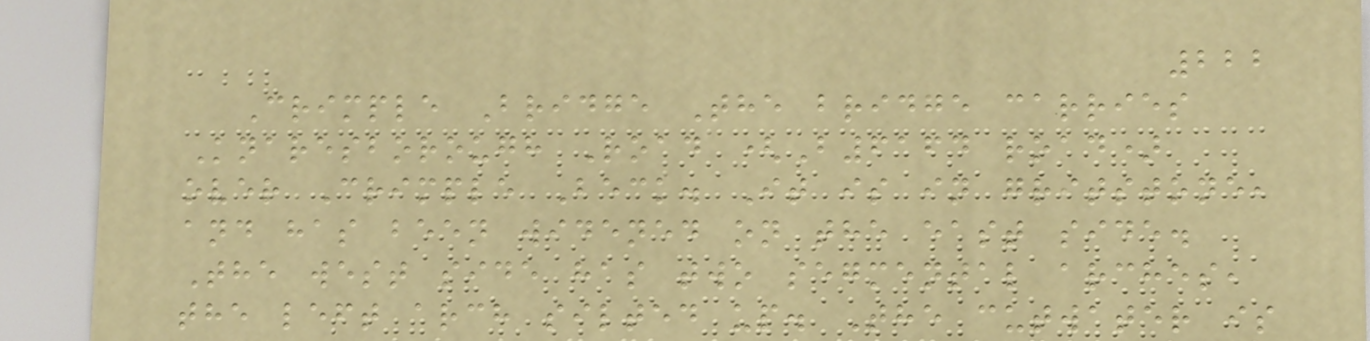222
Crimple Bridge The bridge carries
Knaresborough Road (B6164 road)
over Crimple Beck. It is in gritstone,
and has been widened on the east side.
The west side has two segmental arches,
the left arch silted up. The cutwater is
